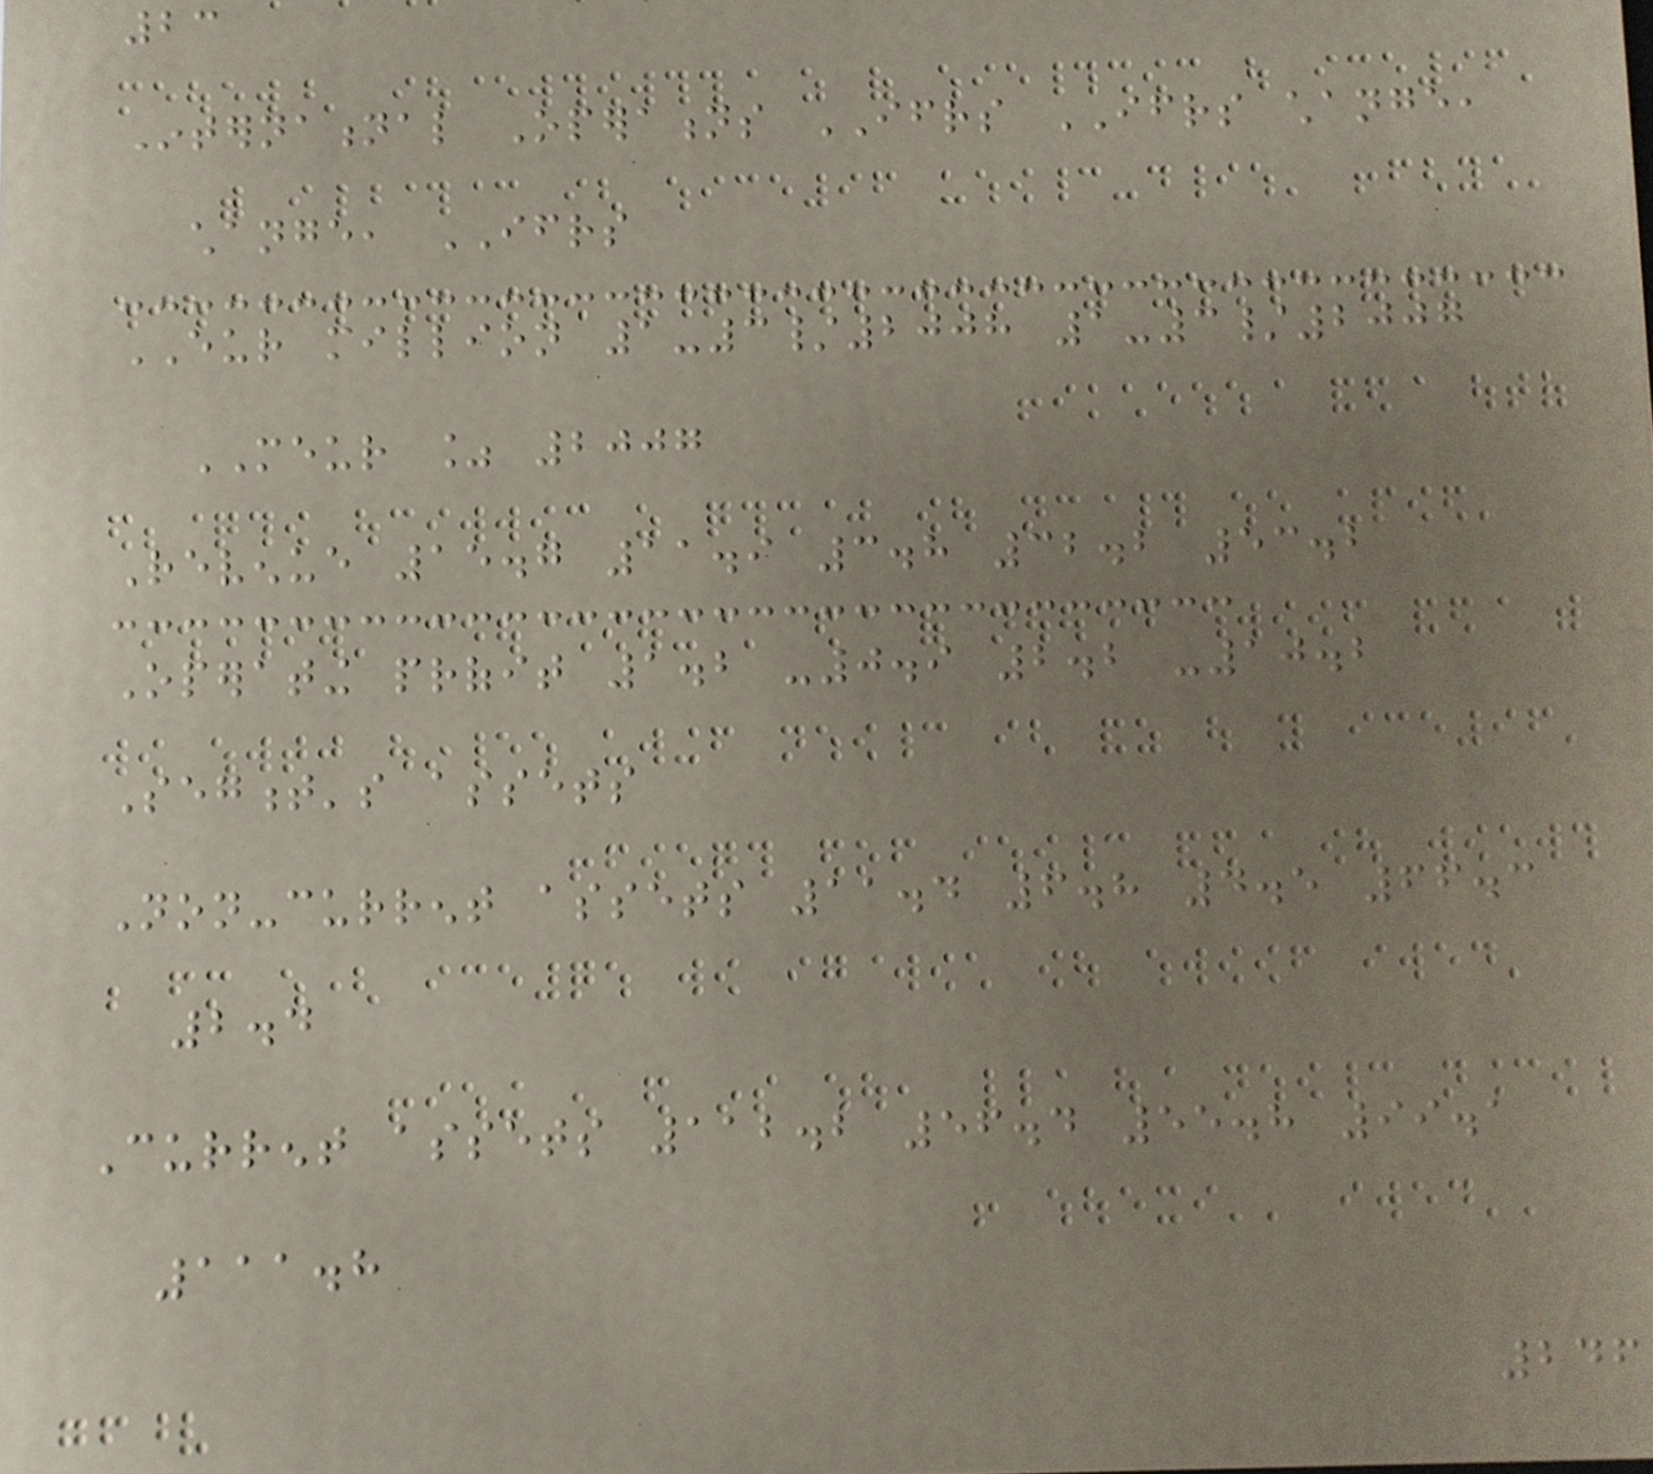23
International Operations IFRS IFRS change,
change, IFRS
EUR million 1-3/2008 1-3/2007
MEUR % 2007
Revenue 15.7 11.9 3.8 32.2 53.2
Operating profit 1.2 -0.9 2.2 -10.2
Segment's assets
Non-current assets 11.4 6.8 4.5 66.3
2.4
Current assets 112.2 56.4 55.8 99.1
111.8
246
